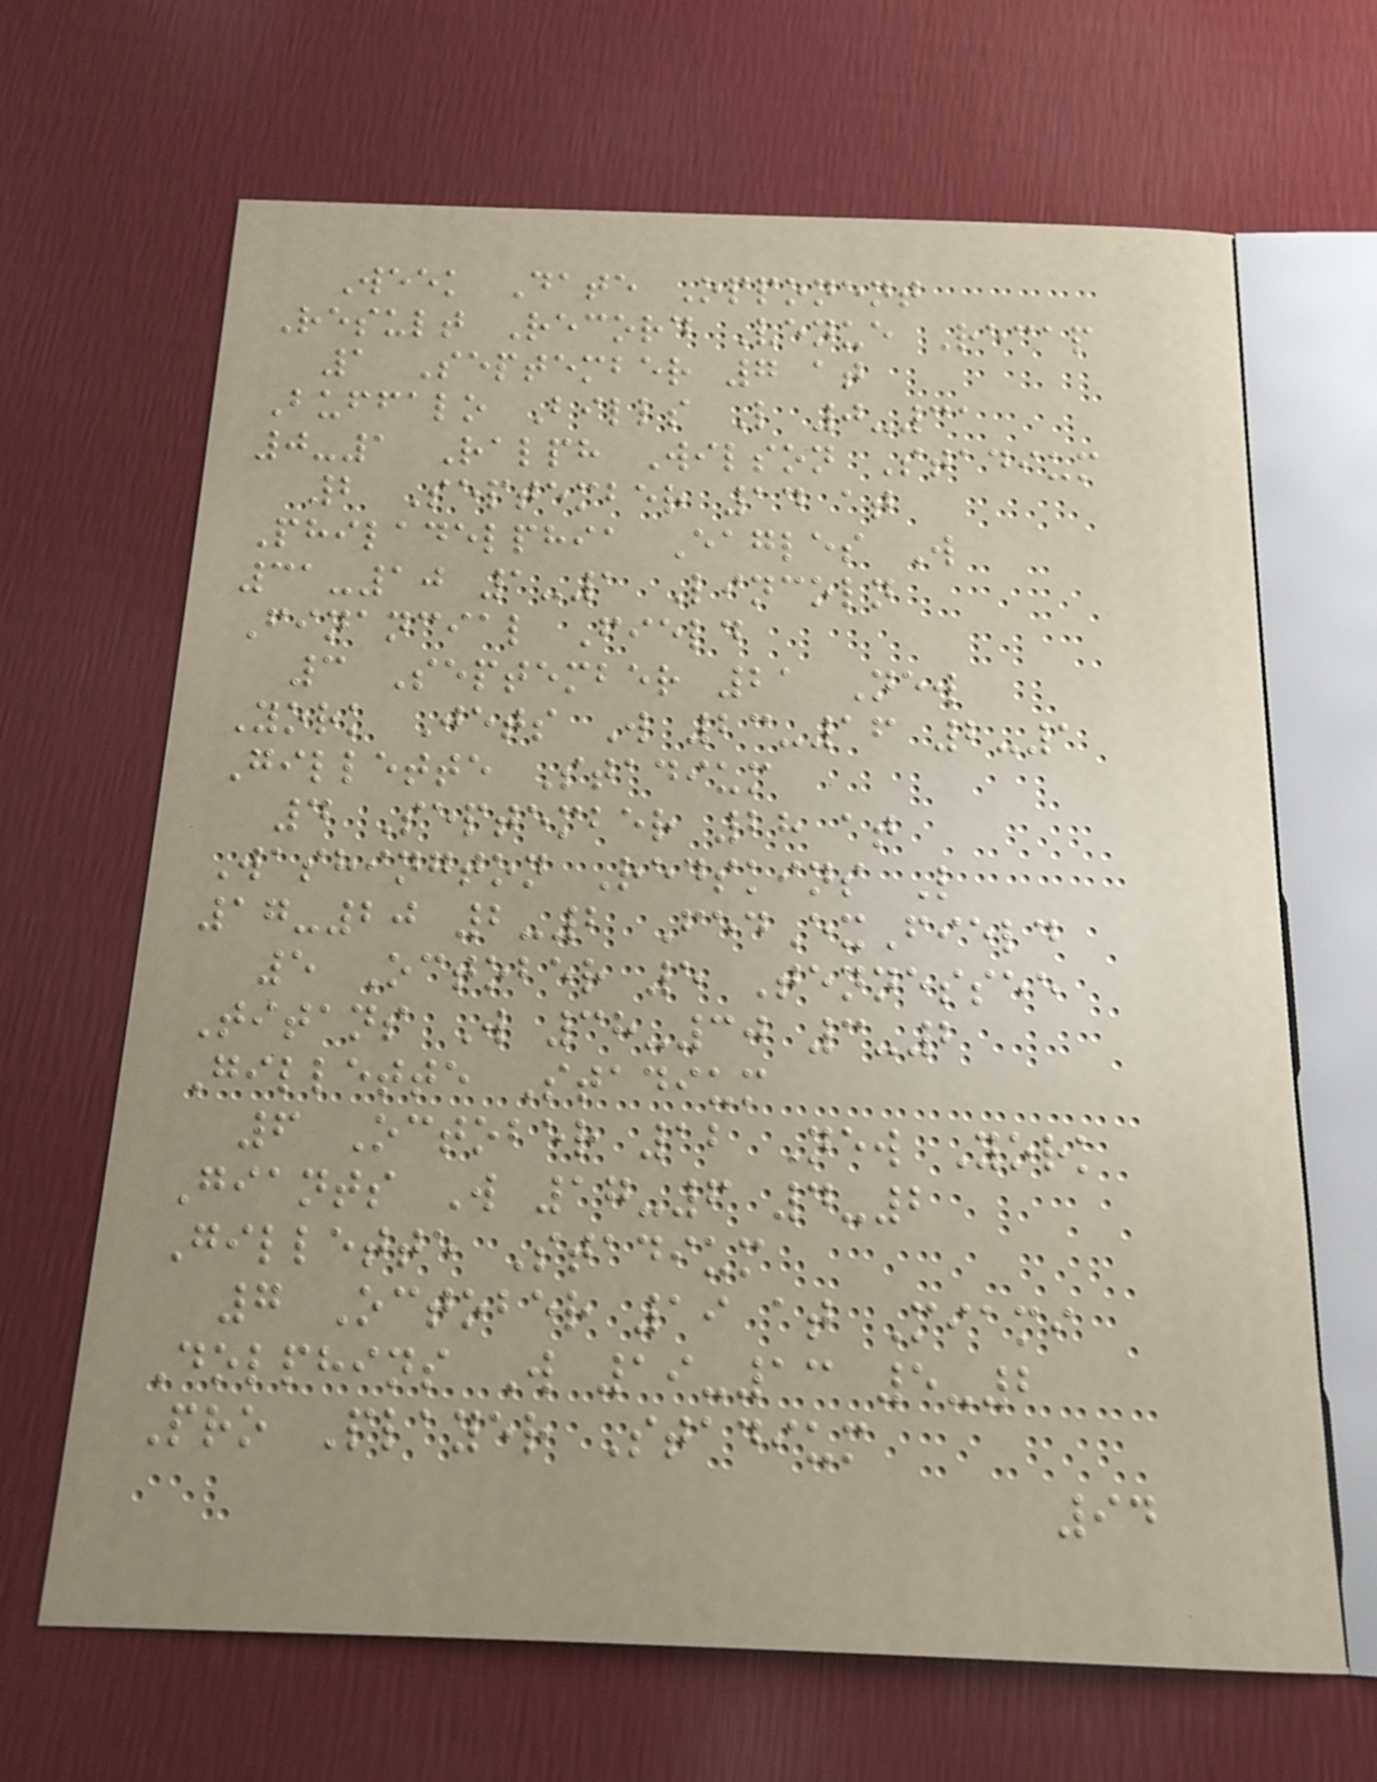Week Date Opponent
Result Record Venue Recap
1 September 7 at
Buffalo Bills L 0-31
0-1 Ralph Wilson Stadium
2 September 14 at
Philadelphia Eagles W
31-10 1-1 Lincoln
Financial Field
3 September 21 New
York Jets W 23-16 2-1
Gillette Stadium
4 September 28 at
Washington Redskins L
17-20 2-2 FedExField
5 October 5 Tennessee
Titans W 38-30 3-2
Gillette Stadium
6 October 12 New York
Giants W 17-6 4-2
Gillette Stadium
7 October 19 at Miami
Dolphins W 19-13 5-2
Pro Player Stadium
94
